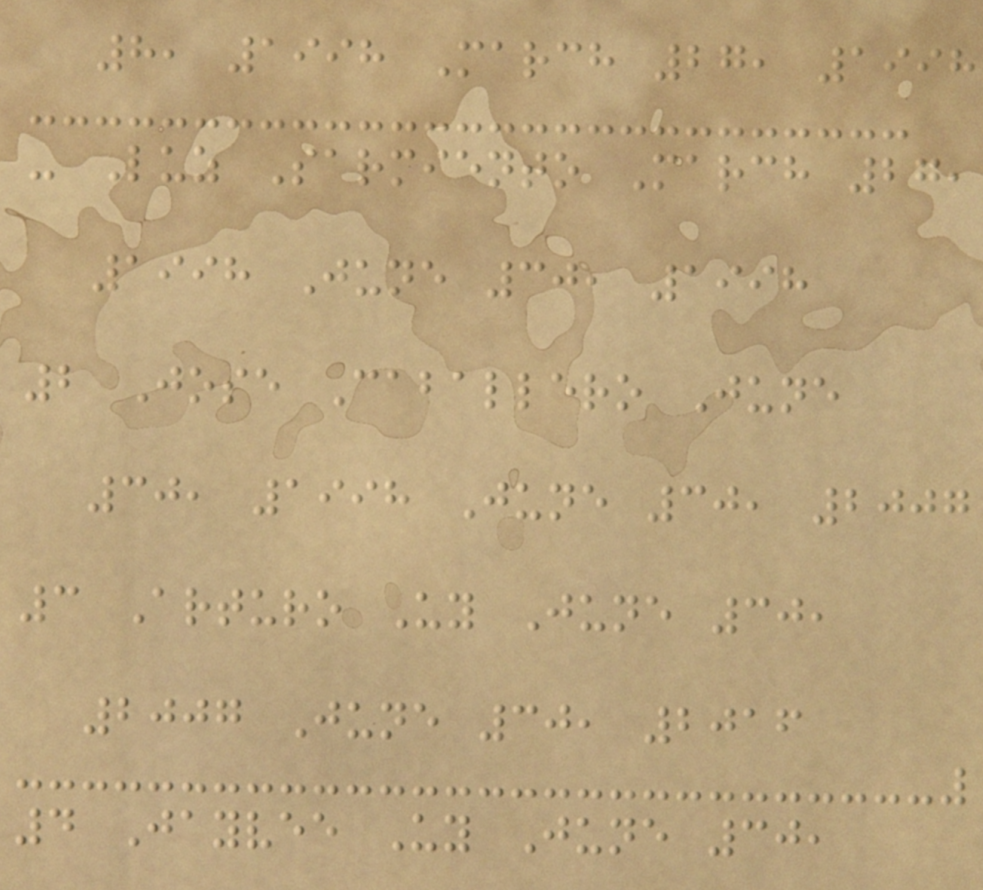8, 1998 March 27, 1998
- Luz Sarmiento March 27,
1998 June 30, 1998
2 Jose Caballero June
30, 1998 June 30, 2007
3 Arturo Uy June 30,
2007 June 30, 2016
4 Jayvee Uy June 30,
